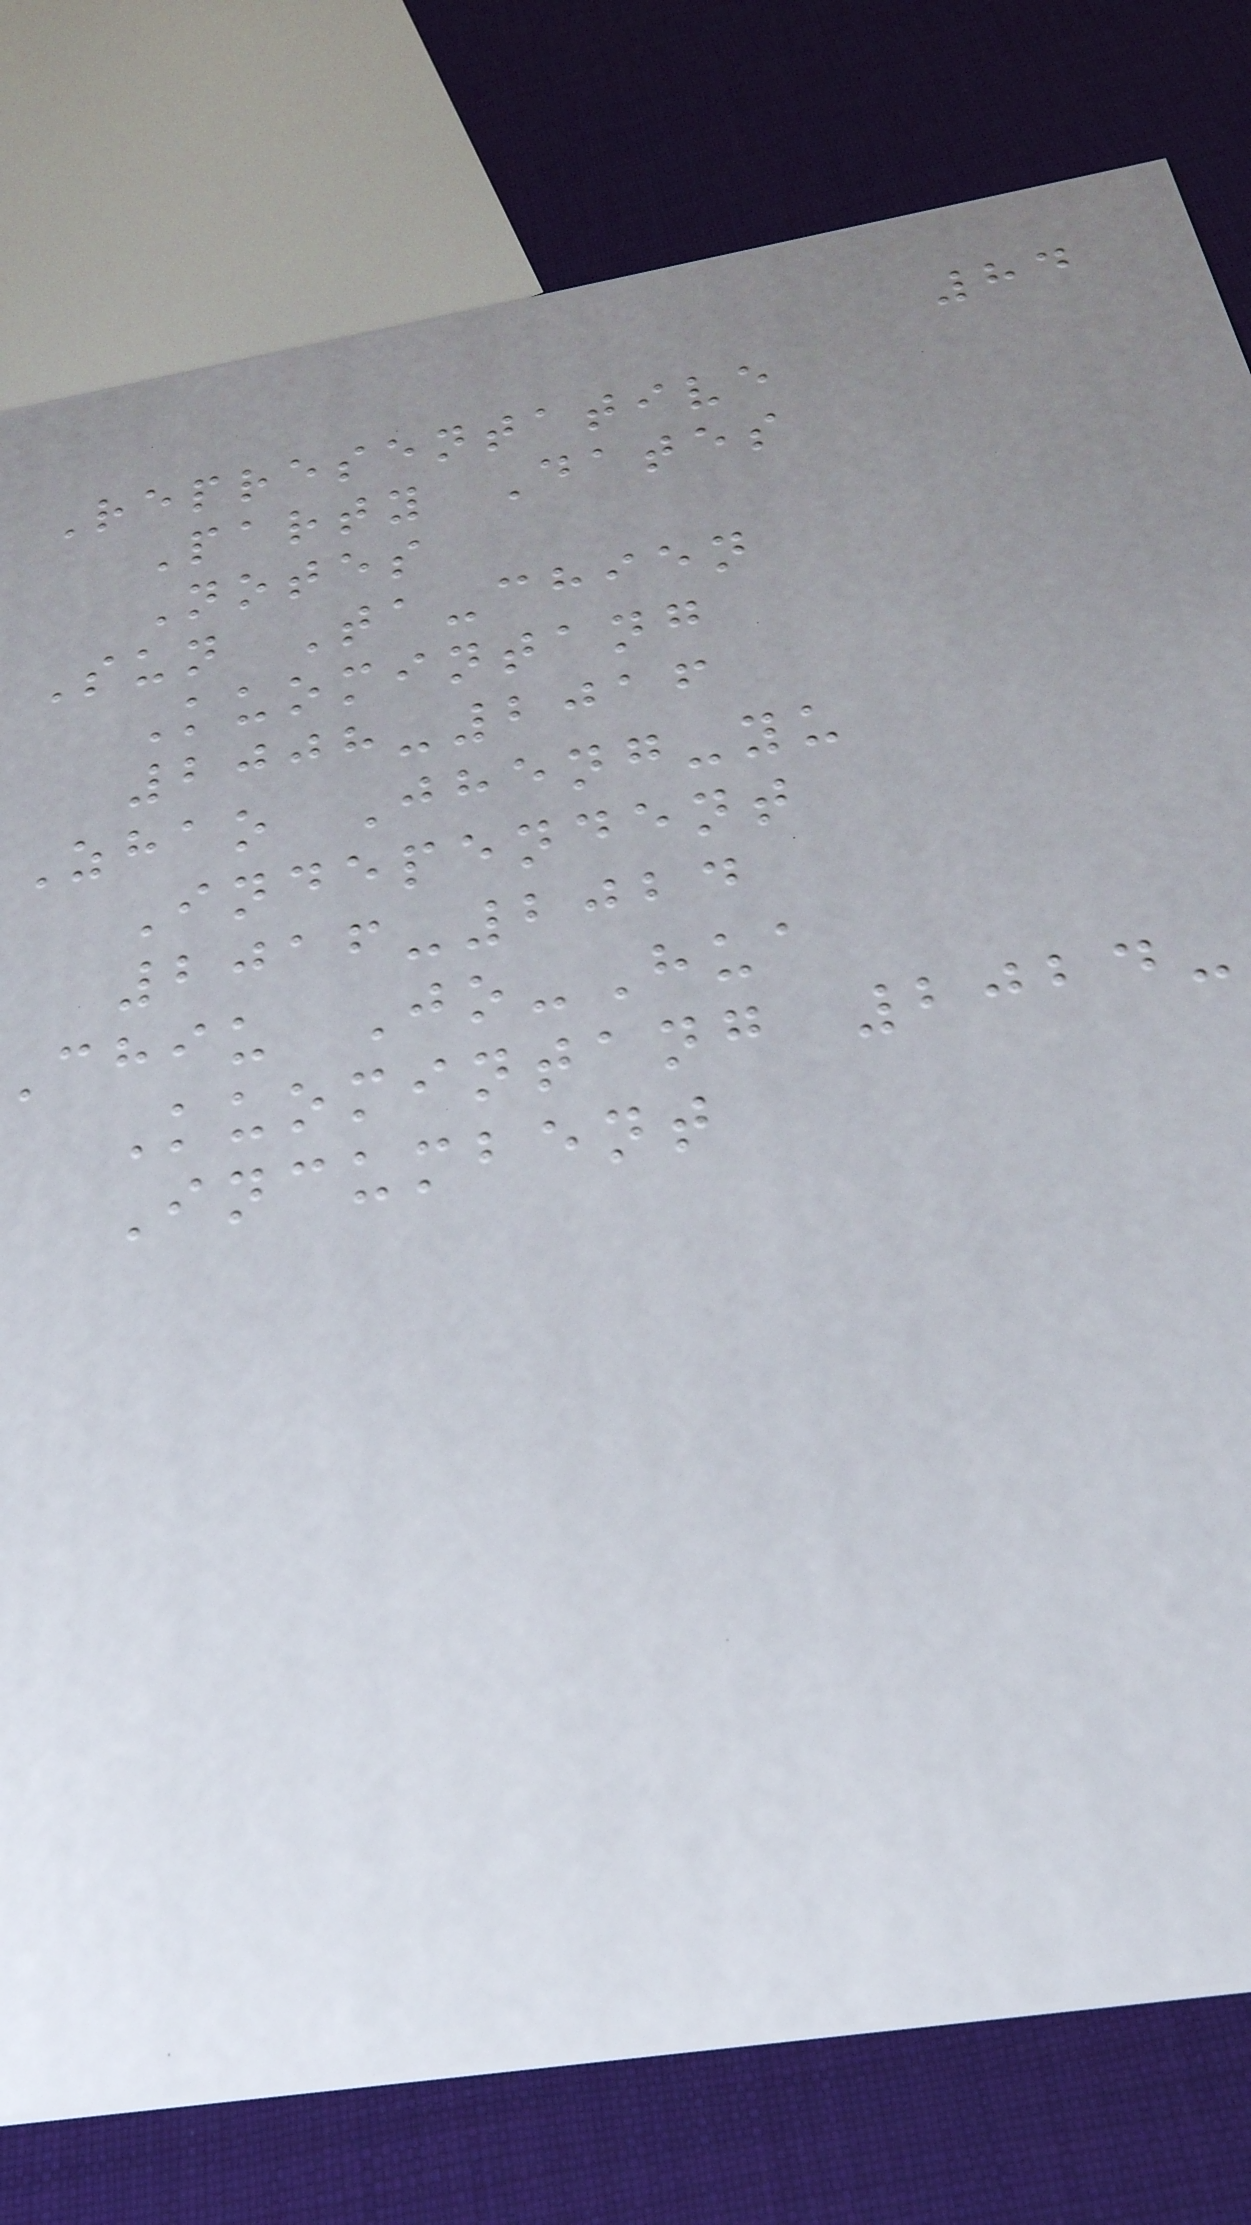84
Representative
Party Dates
Notes
Sun Ta-chien
Kuomintang
2008-2016
Zhao Jheng-yu
Independent
2016-2024
chiu Jo-Hua
Kuomintang 2024-
Incumbent
